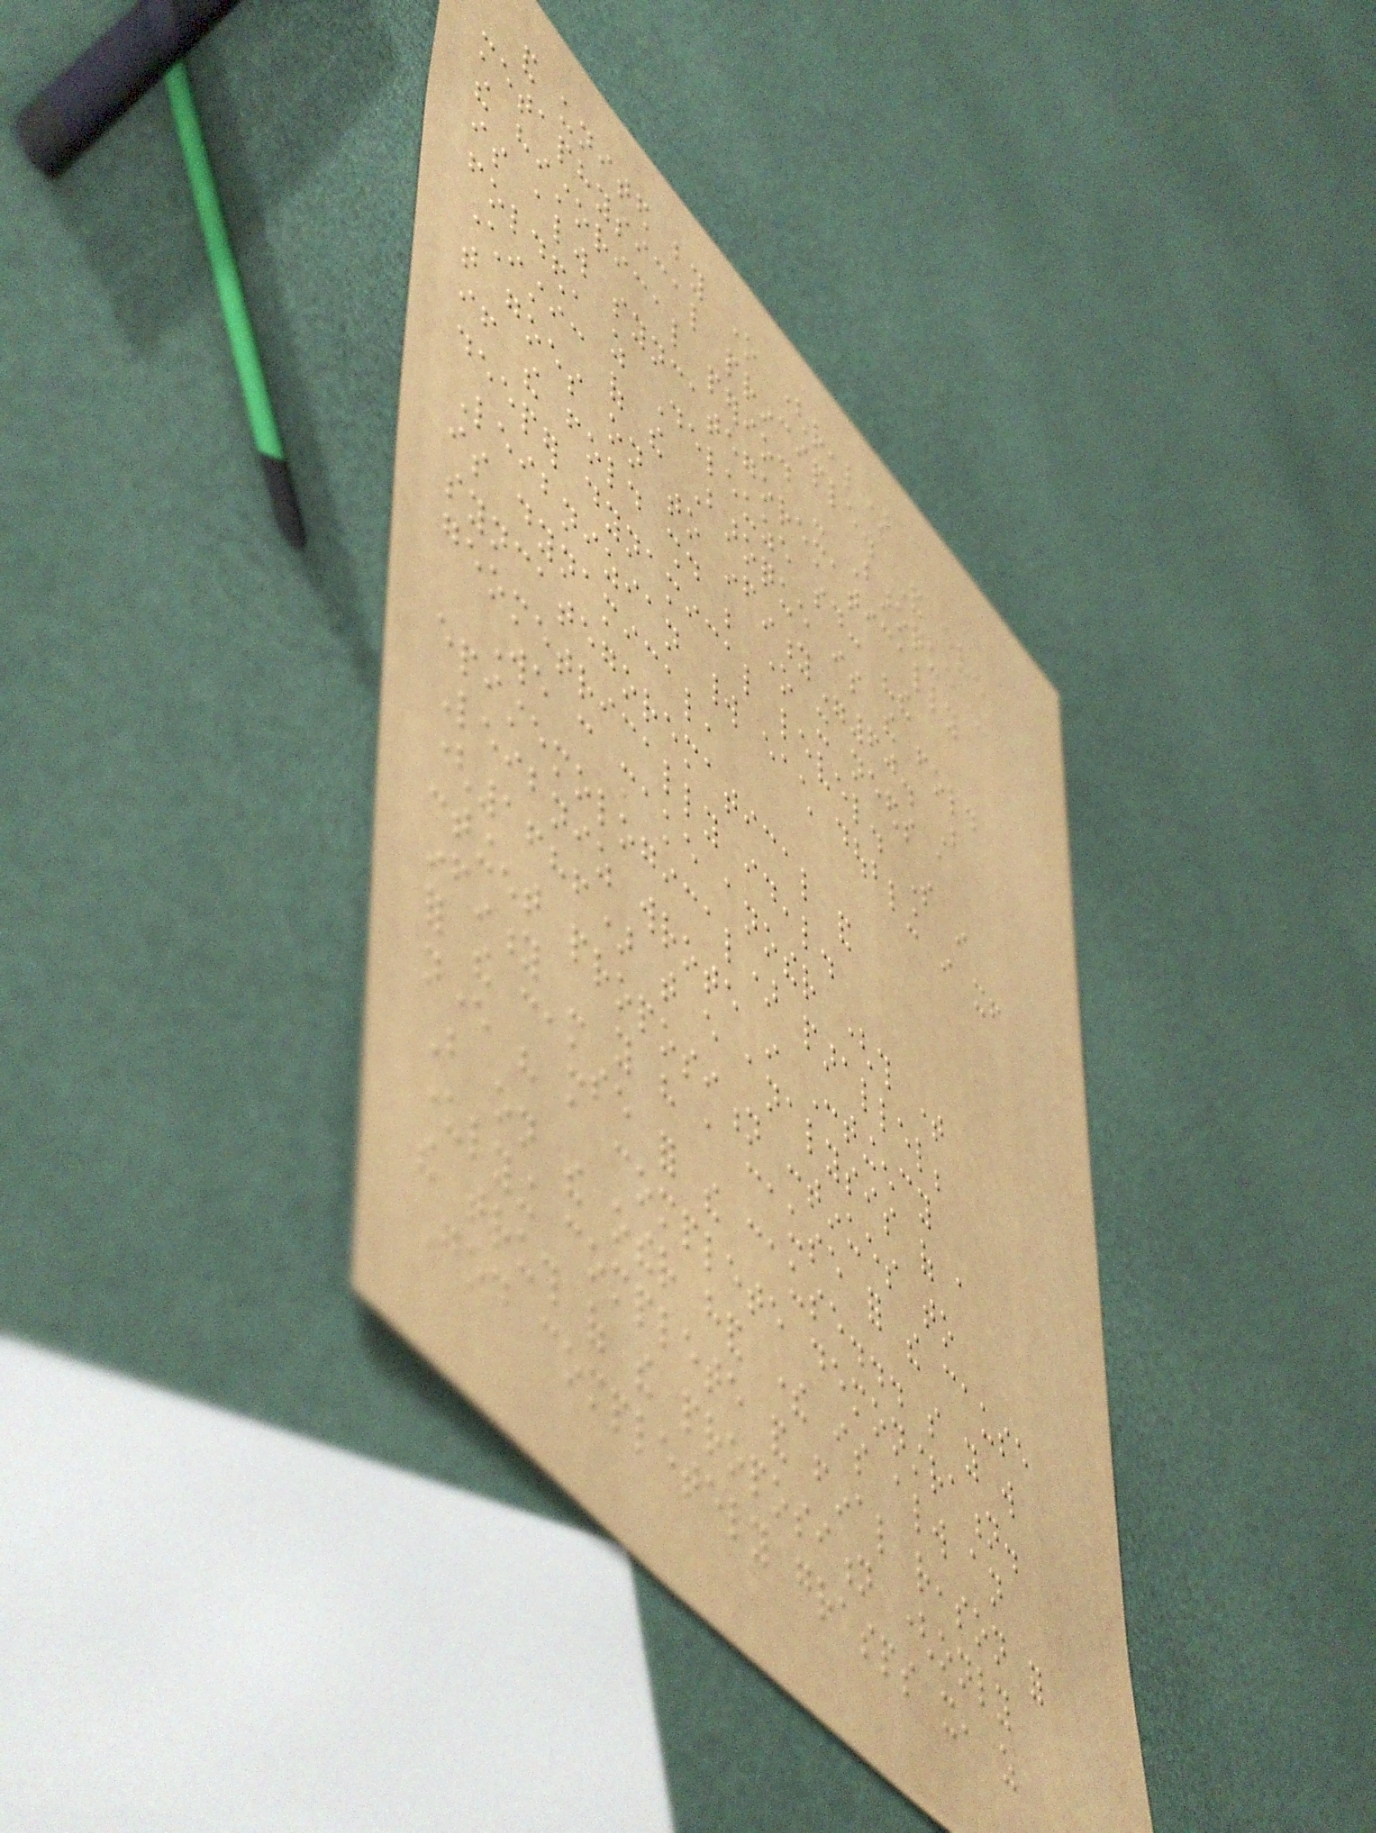and united by one (real)
metaphysical principle. And even
the historical period - Baroque -
is always syncategorematically
folded, as Deleuze said: "the
characteristic of the Baroque is the fold
that goes on to infinity"60. But
if the fold should be one it needs a
deeper dynamical level. So in
Leibnizian world each doubling in itself
is dynamical,
syncategorematical and
geometrically ideal.
We can make another (this time
epistemological) parallel;
Leibniz wrote in Contingency
(1686) that every analysis of a
contingent proposition continues to
infinity - you have a cause for the cause
for the cause for the cause... so you will
never have a complete demonstration.
But on the other hand there is always an
underlying complete and final reason for
the truth of the proposition (only
God completely grasps it, as
